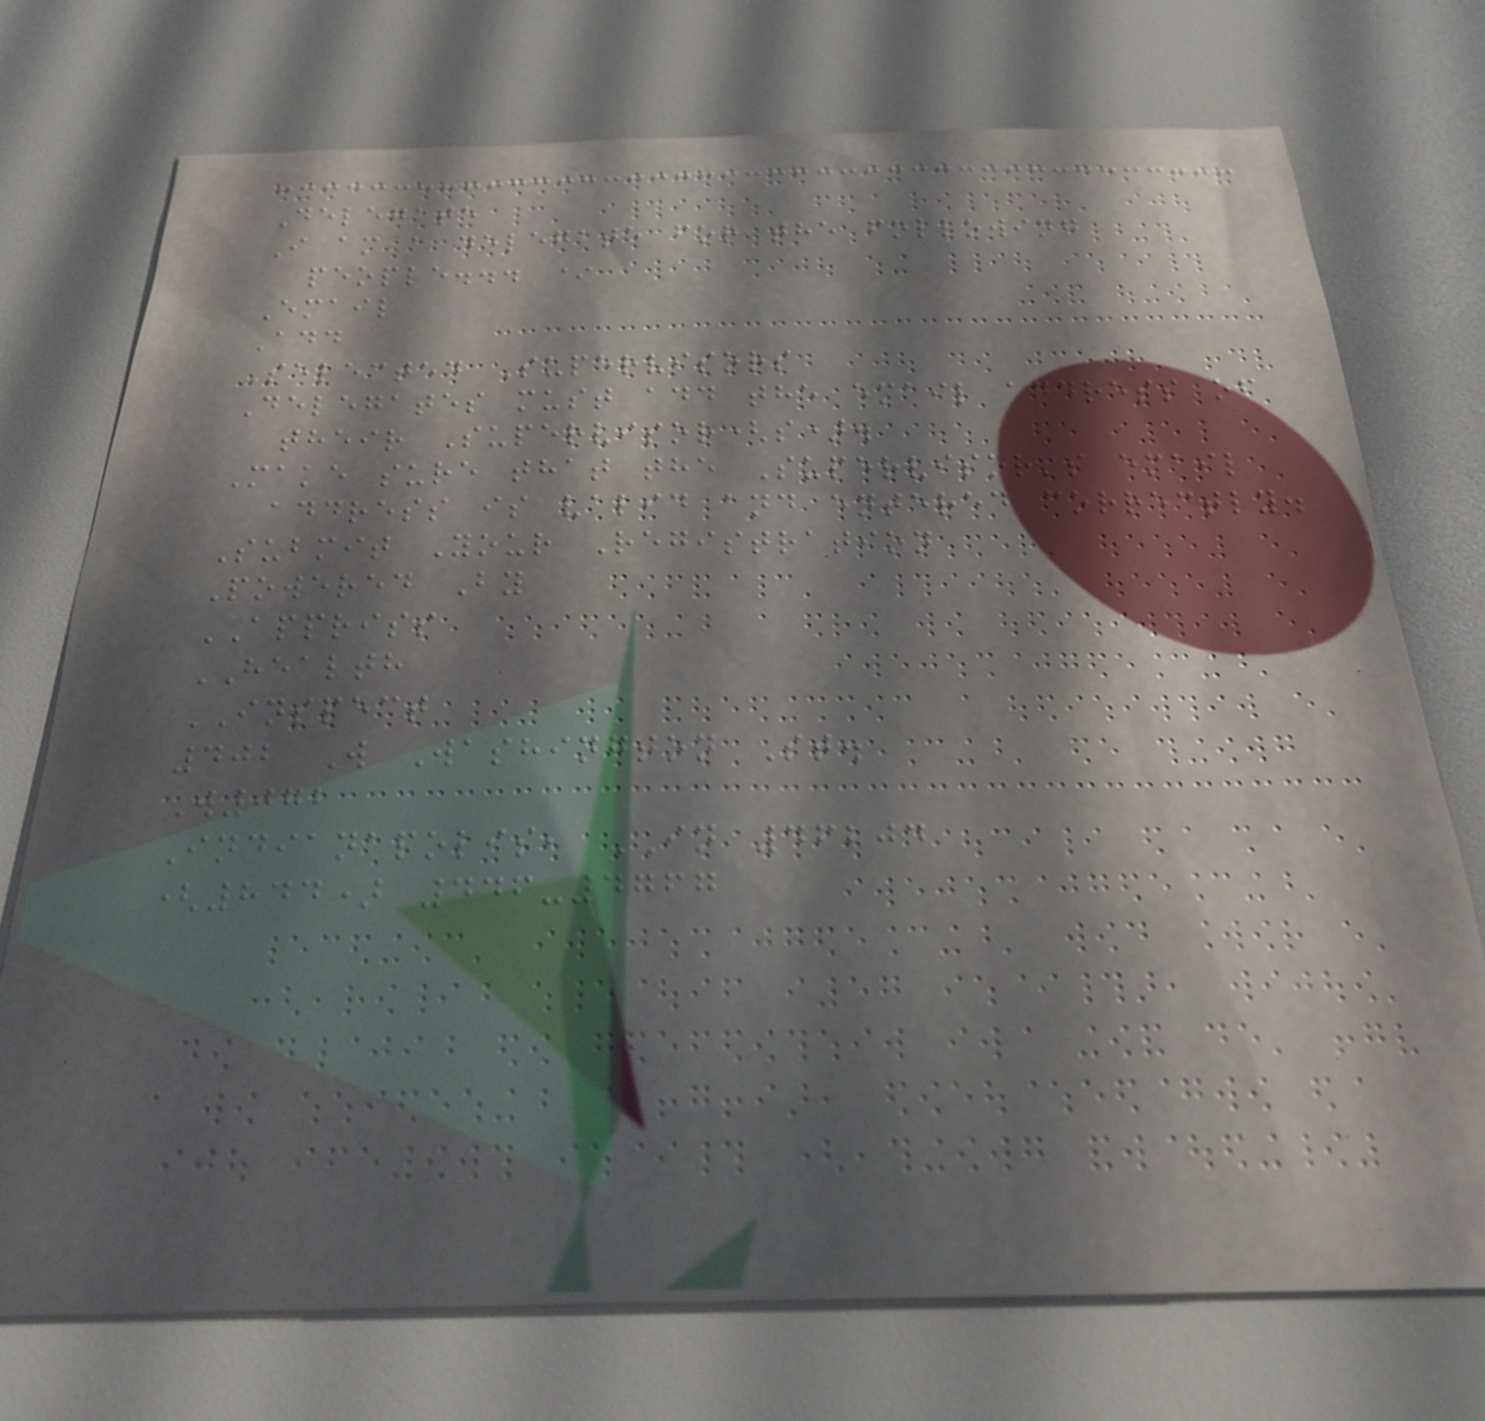Delegate
I am a delegate for the following
people... *
Email
Add
Selected Supervisors
Delegates must add the email address of
their Supervisor(s).
Make sure that the Supervisor's email
address is valid and entered correctly.
Submit Your Registration
Powered By
APPRISS
HEALTH
INSPECT
402 W Washington St.
W072
Indianapolis, IN 46204
(844) 446-4767
